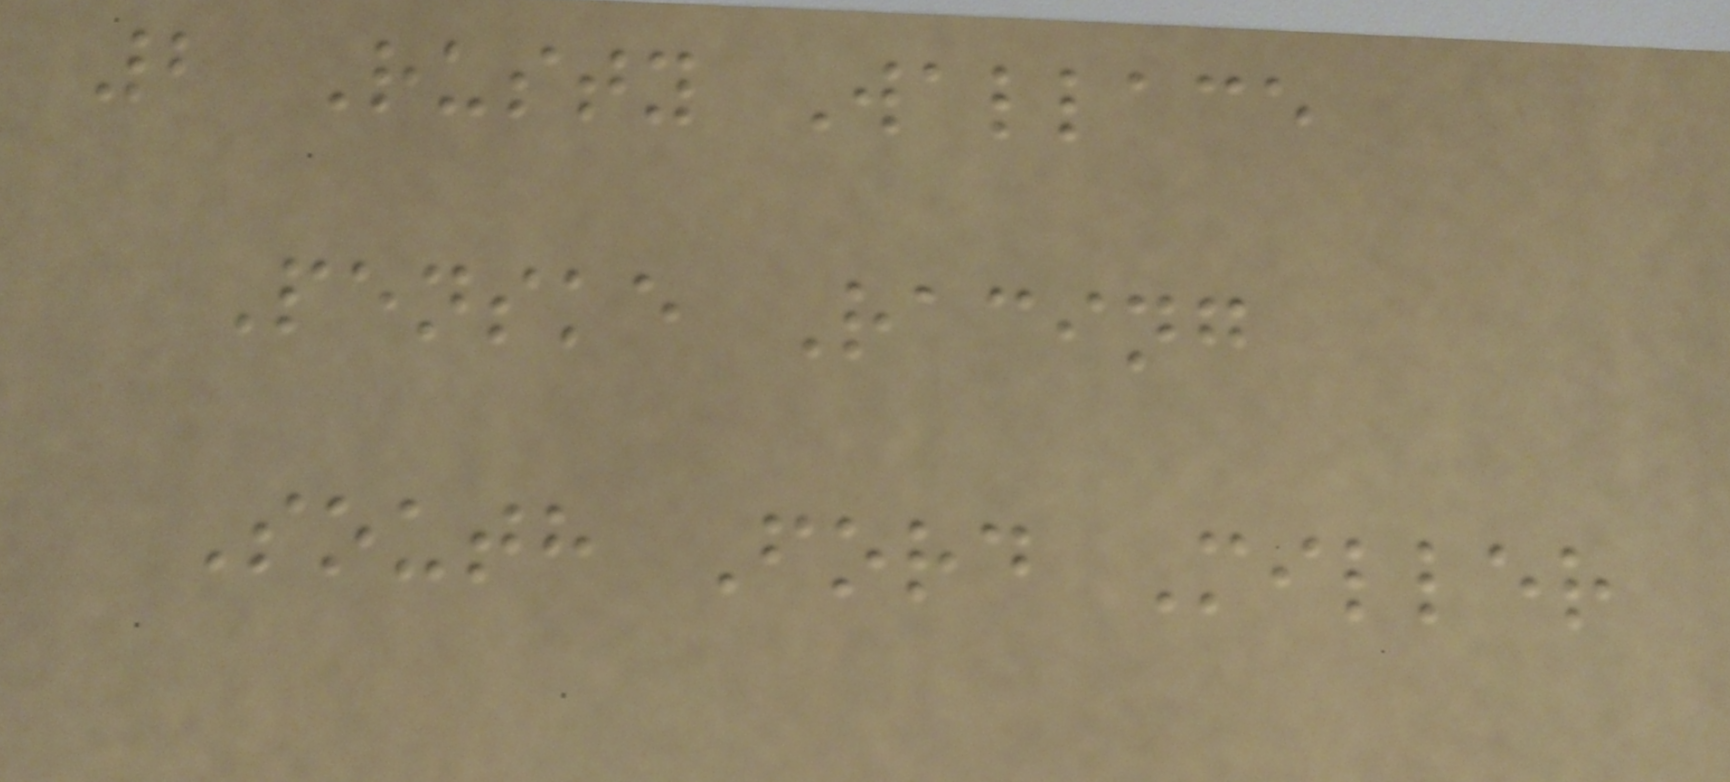2 Rusty Wallace
Penske Racing
South Ford Miller
